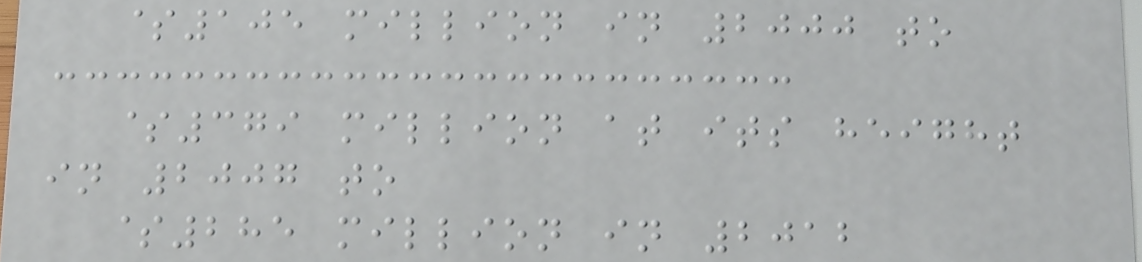$105 million in 2000 to
$379 million at its height
in 2007 to
$285 million in 2012
